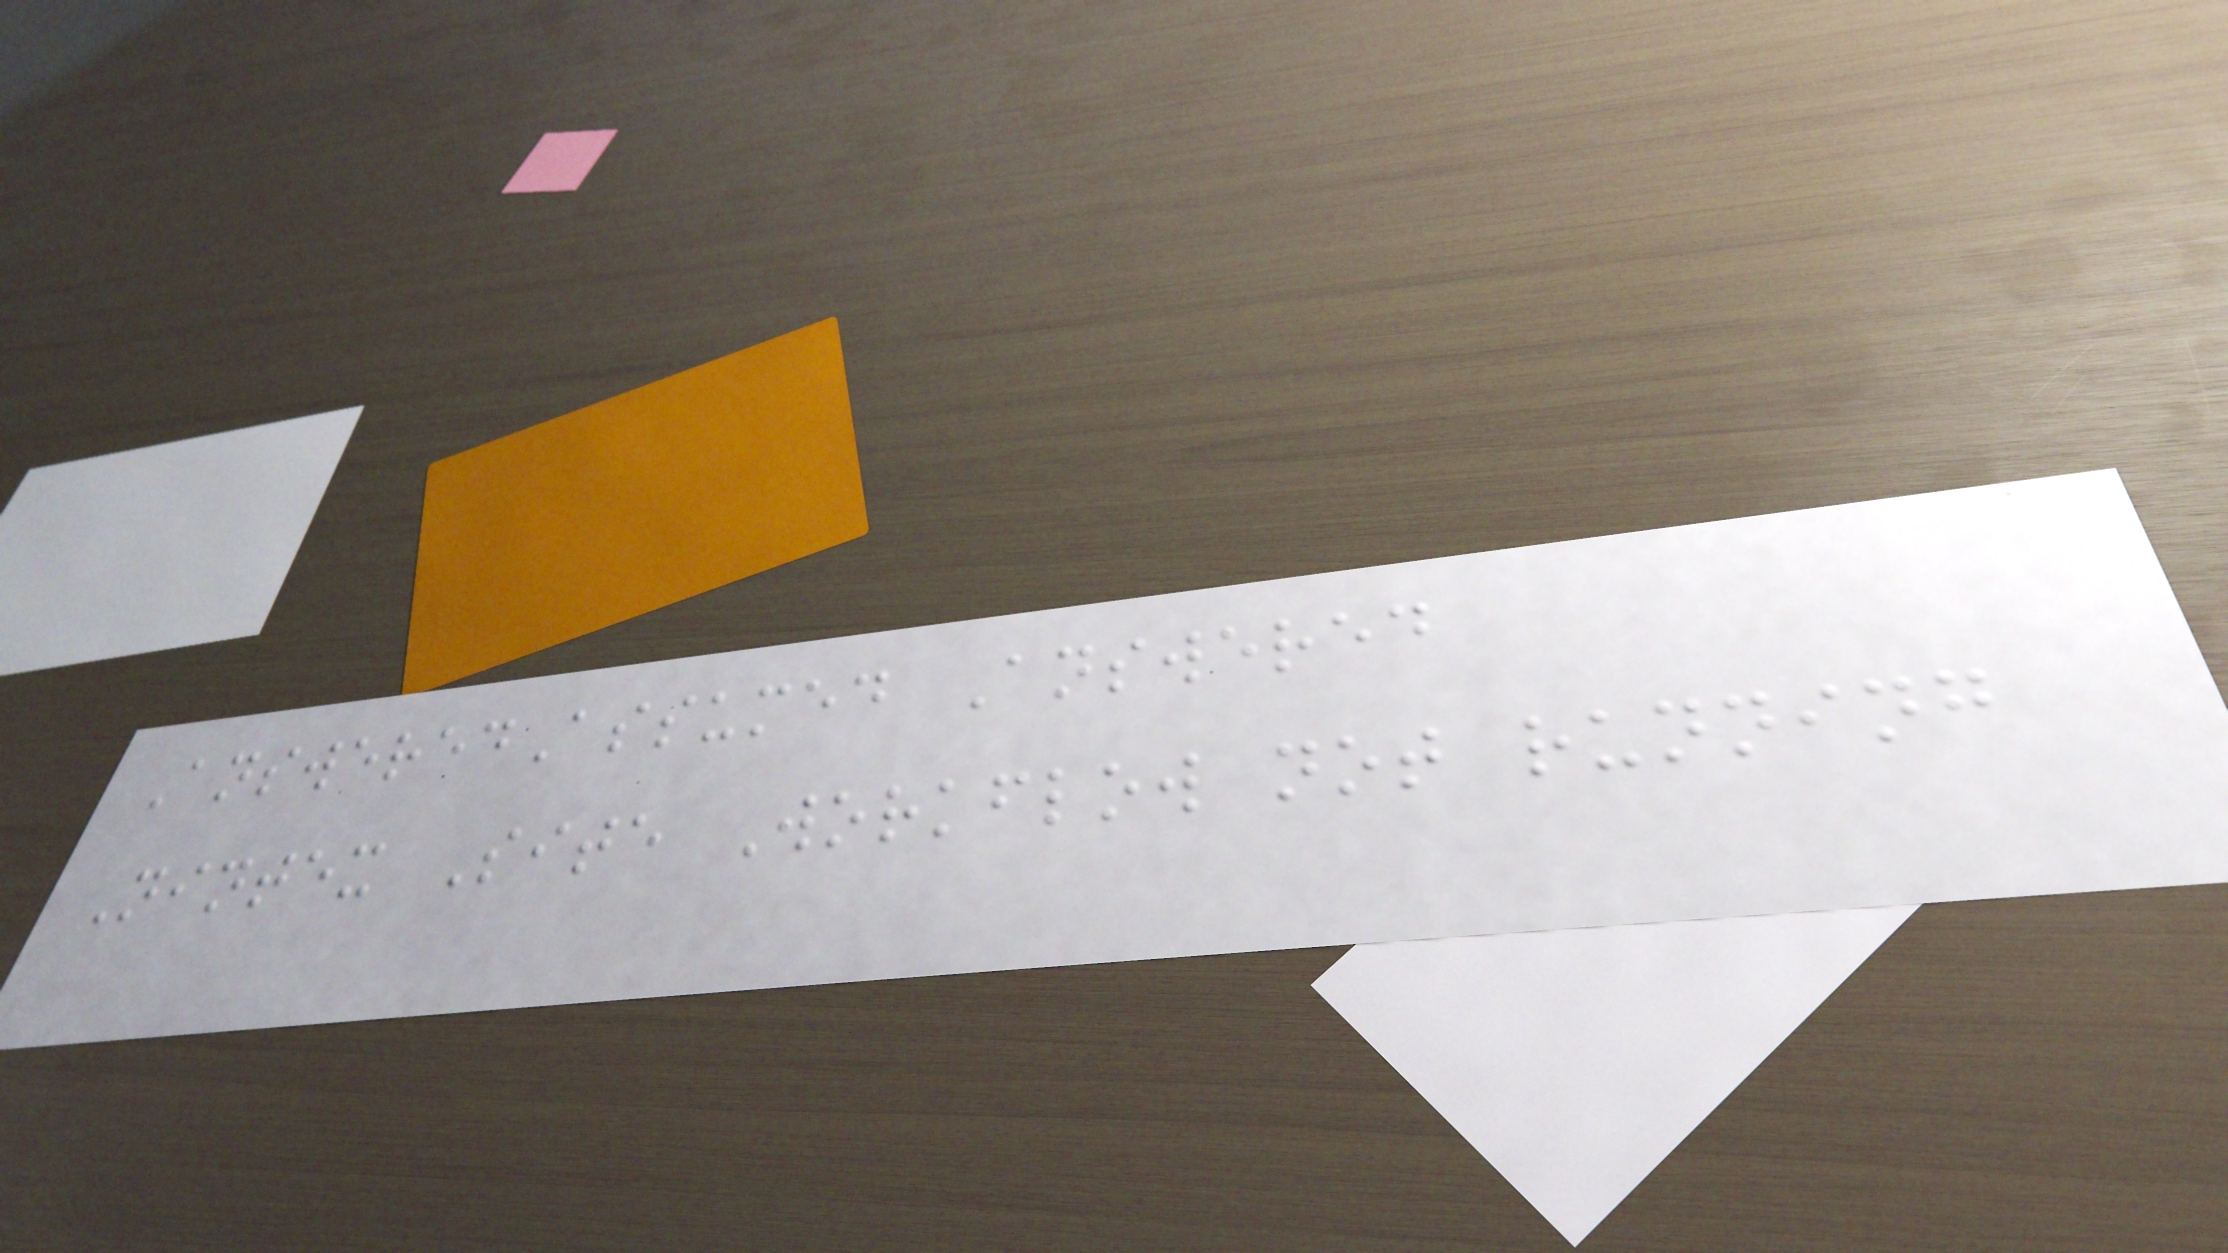AnsweredAssumed Answered
Nintex Site Workflow not running
